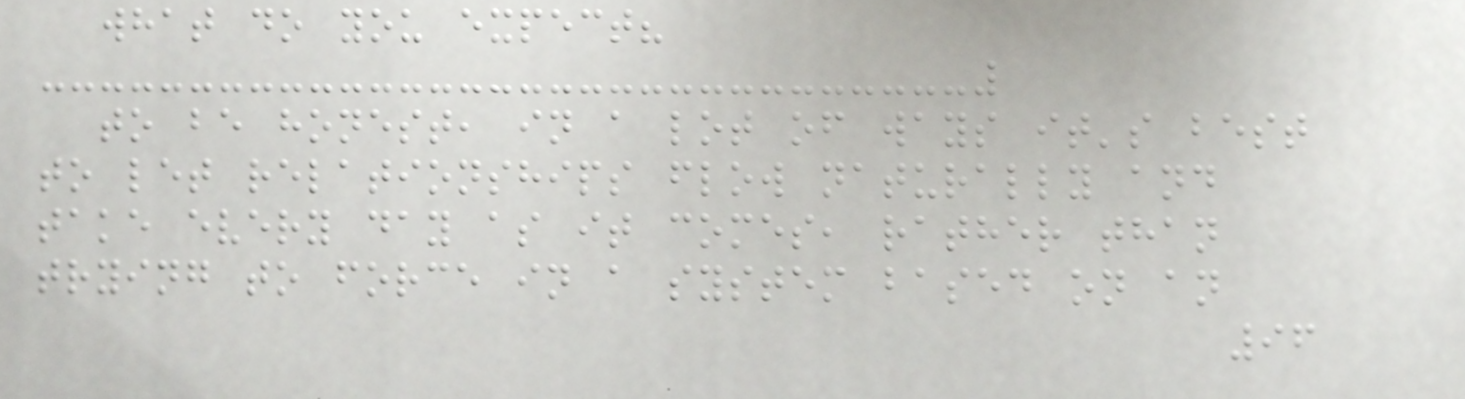what do you expect?
to be honest, in a lot of ways it's best
to let relationships flow naturally and
take every day as it comes, rather than
trying to force in a system based on an
96
